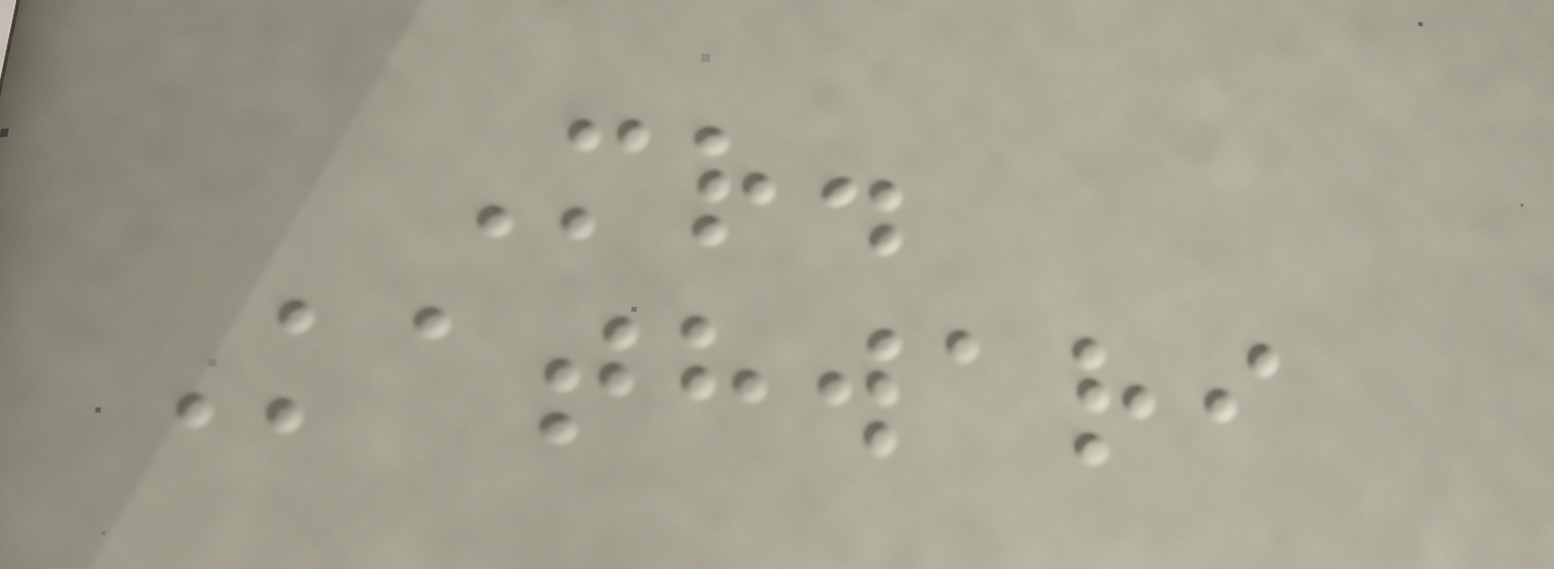Mr.
Kathwari
